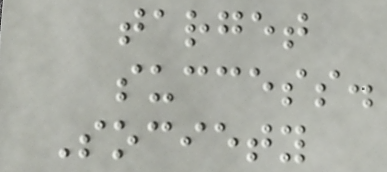target
success.
Society
